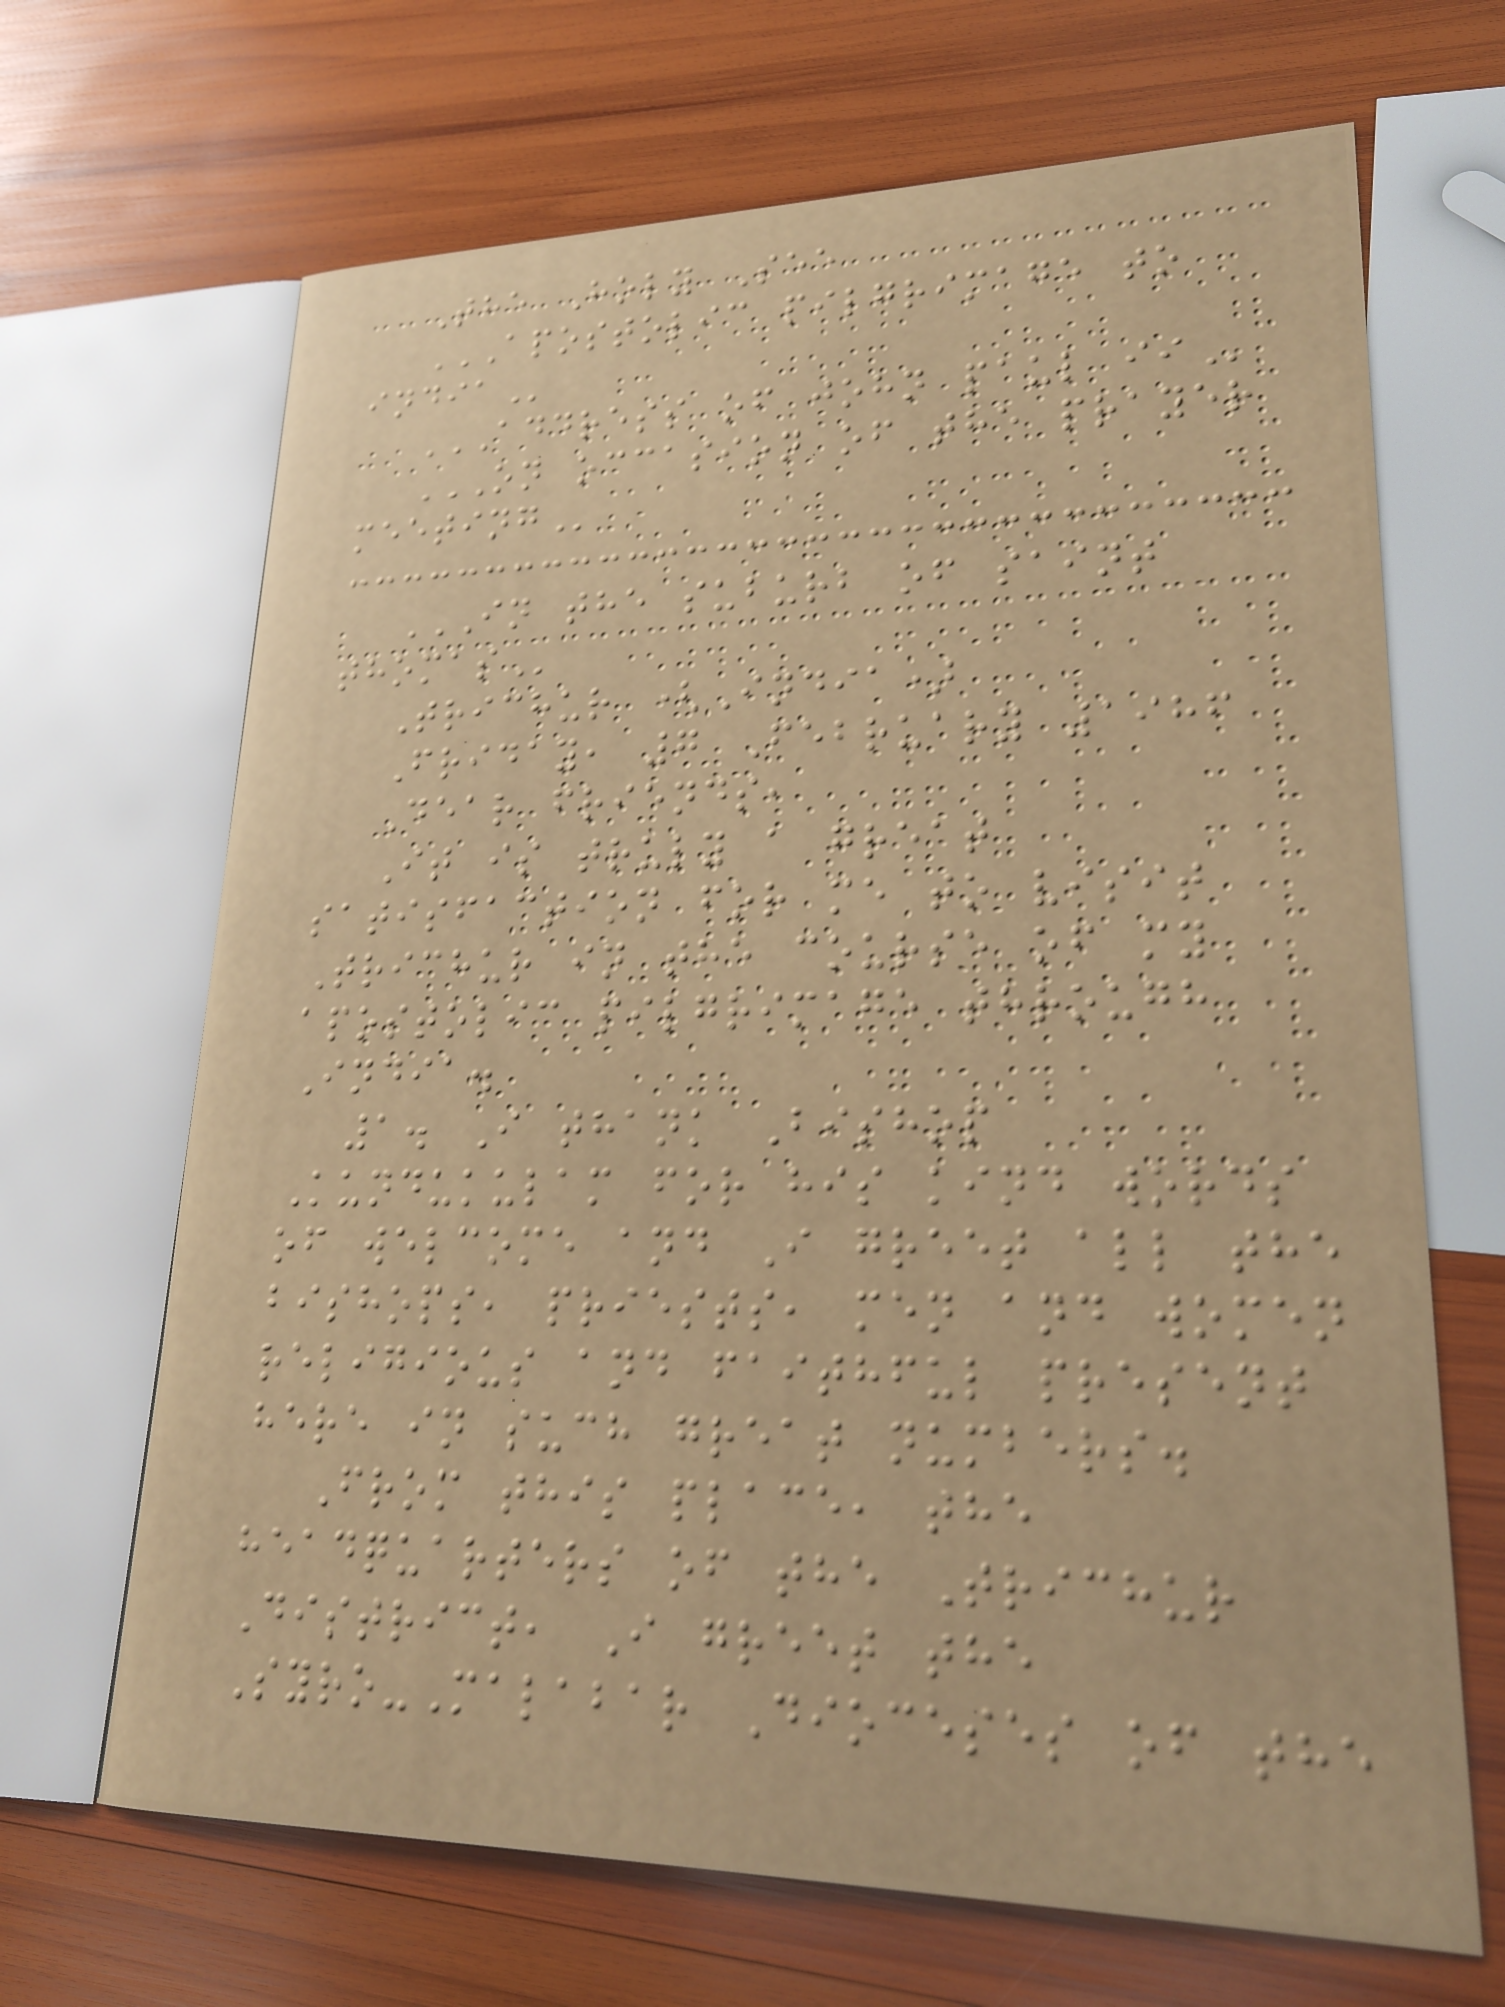The Holy See
APOSTOLIC PILGRIMAGE TO
INDIA
ADDRESS OF JOHN PAUL II
ON OCCASION OF THE PRAYER
MEETING
IN THE SUBURB OF SAINT
THOMAS
Trichur (India)
Friday, 7 February 1986
Dear friends,
It is truly a great
satisfaction for me to visit
Trichur in the course of my
apostolic pilgrimage through
India.
1. I thank Bishop
Kundukulam for his kind words
of welcome and I greet all the
bishops, priests, men and women
religious and faithful present
here in such great numbers.
From this place, the
headquarters of the Trichur
District, I greet the
Syro-Malabar Dioceses of the
